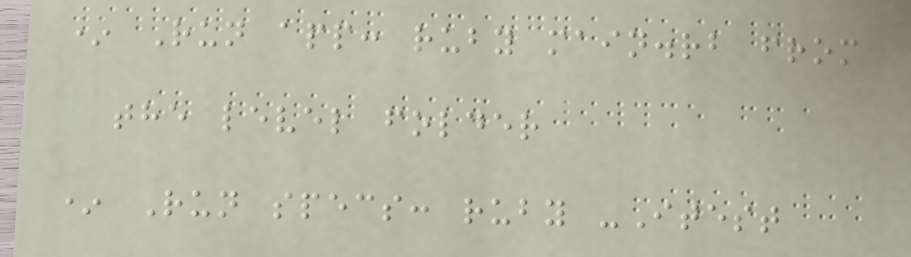* Run app: ruby main.rb from
the level folder
* Run specs: ruby -Itest
